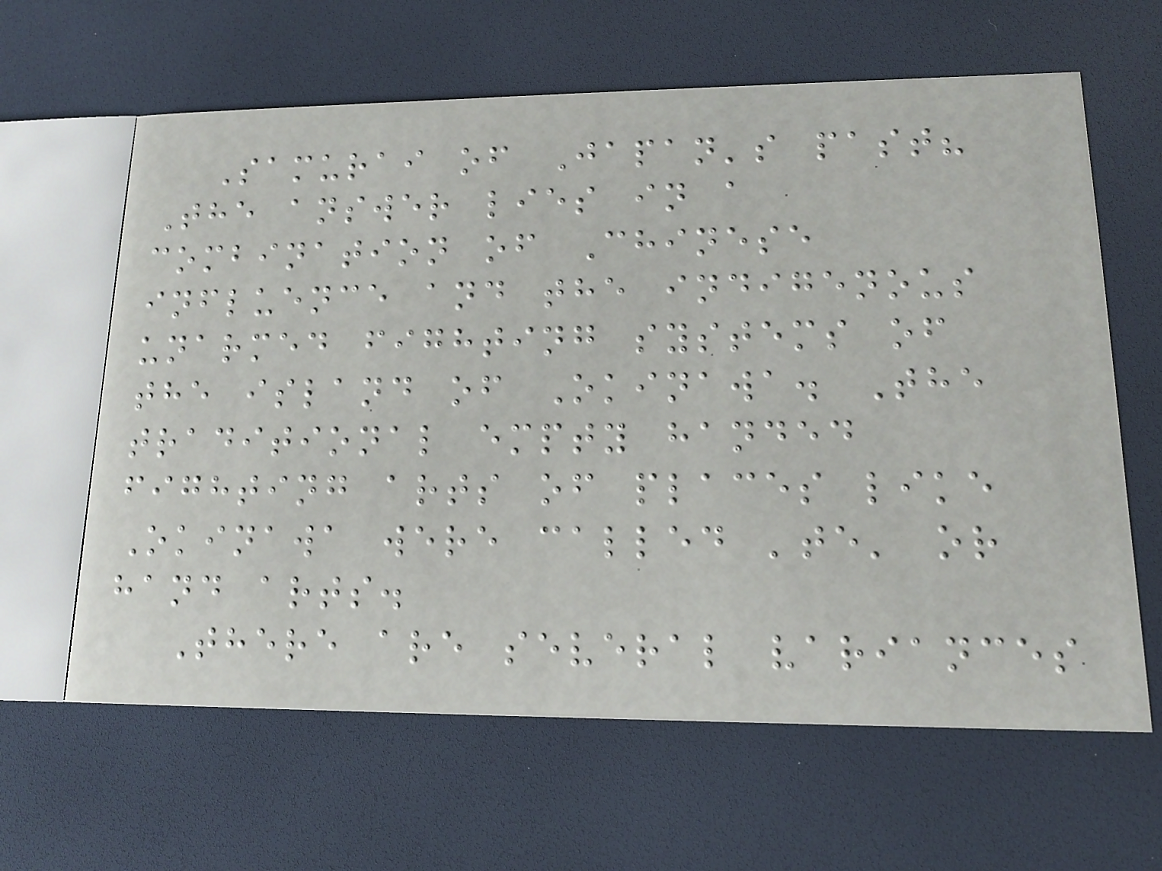Samurai of Japan's past?
The answer lies in a
combination of Chinese
influence and the indigenous
unarmed fighting systems of
the island of Okinawa. The
traditional empty handed
fighting arts of places like
Okinawa were called 'te' or
hand arts.
There are several variances
